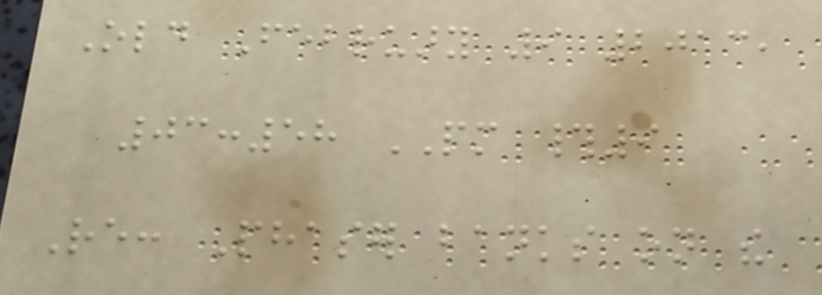Old February 9 2013,
03:58 PM #9
Re: Phaser banks on the
